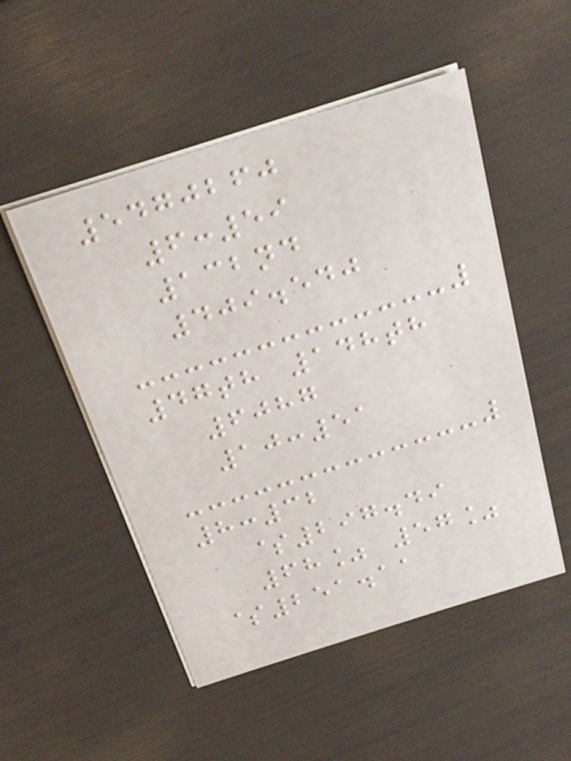5470260
6:59
132nd
409.540
47th 148th
6087
10:51
8:32
$297.49
68% 57%
$251.11
